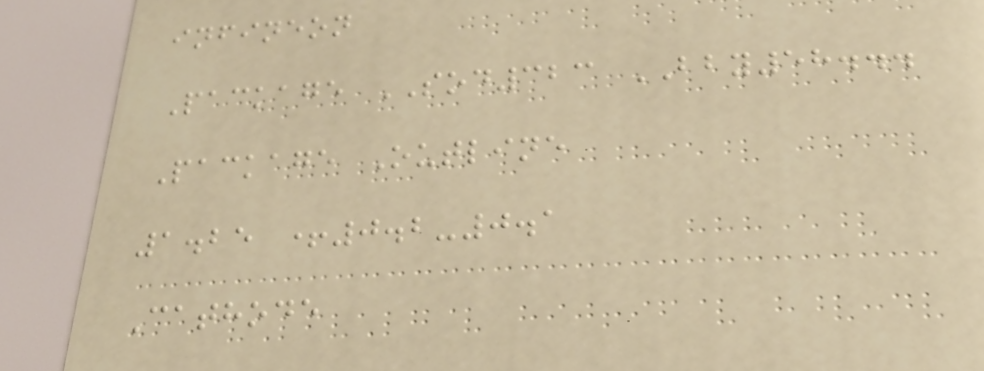infineon
Package SOD323 BBY58...
Package Outline
1.25 +0.2-0.1
Cathode
